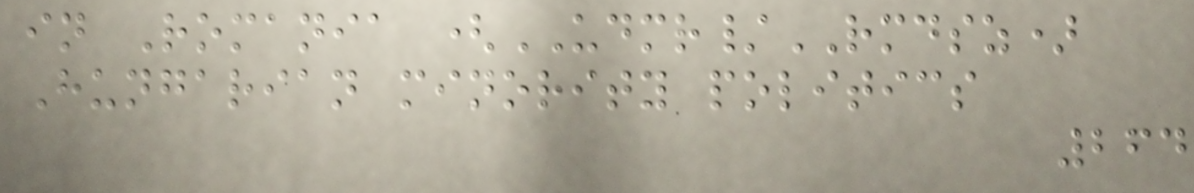in Romania (UDMR/RMDSZ)
Hungarian minority politics
264
